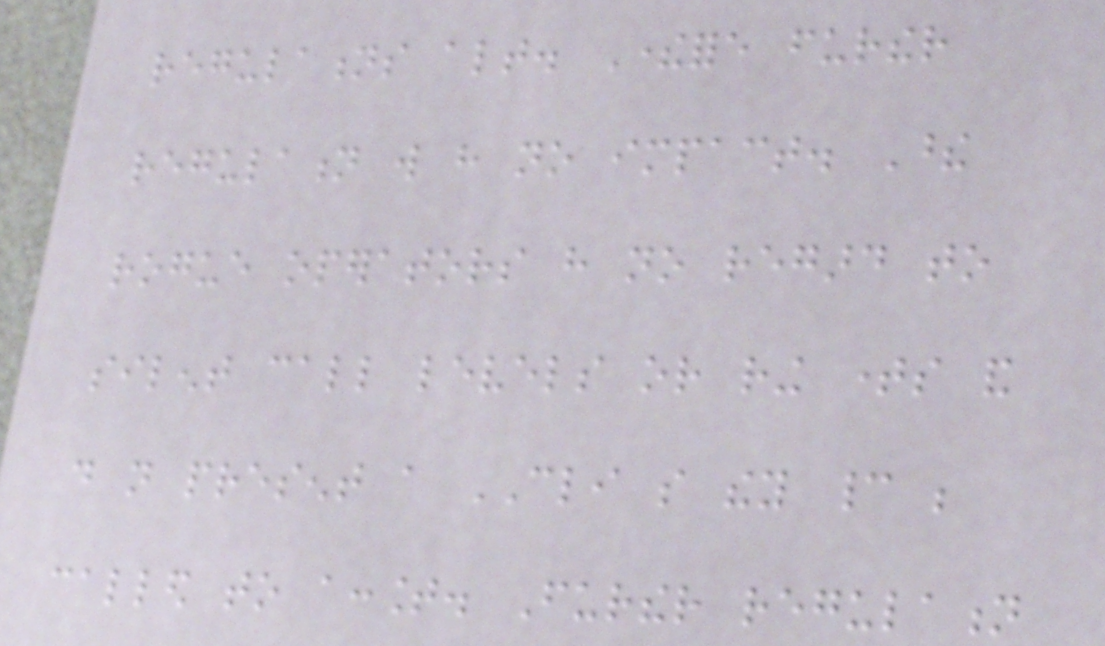regulations altogether. Therefore further
regulation will have no impact. These
rogue operators have no regard to
silent call levels or ring times and
do not present a CLI so they cannot be
called to account. Further regulation
